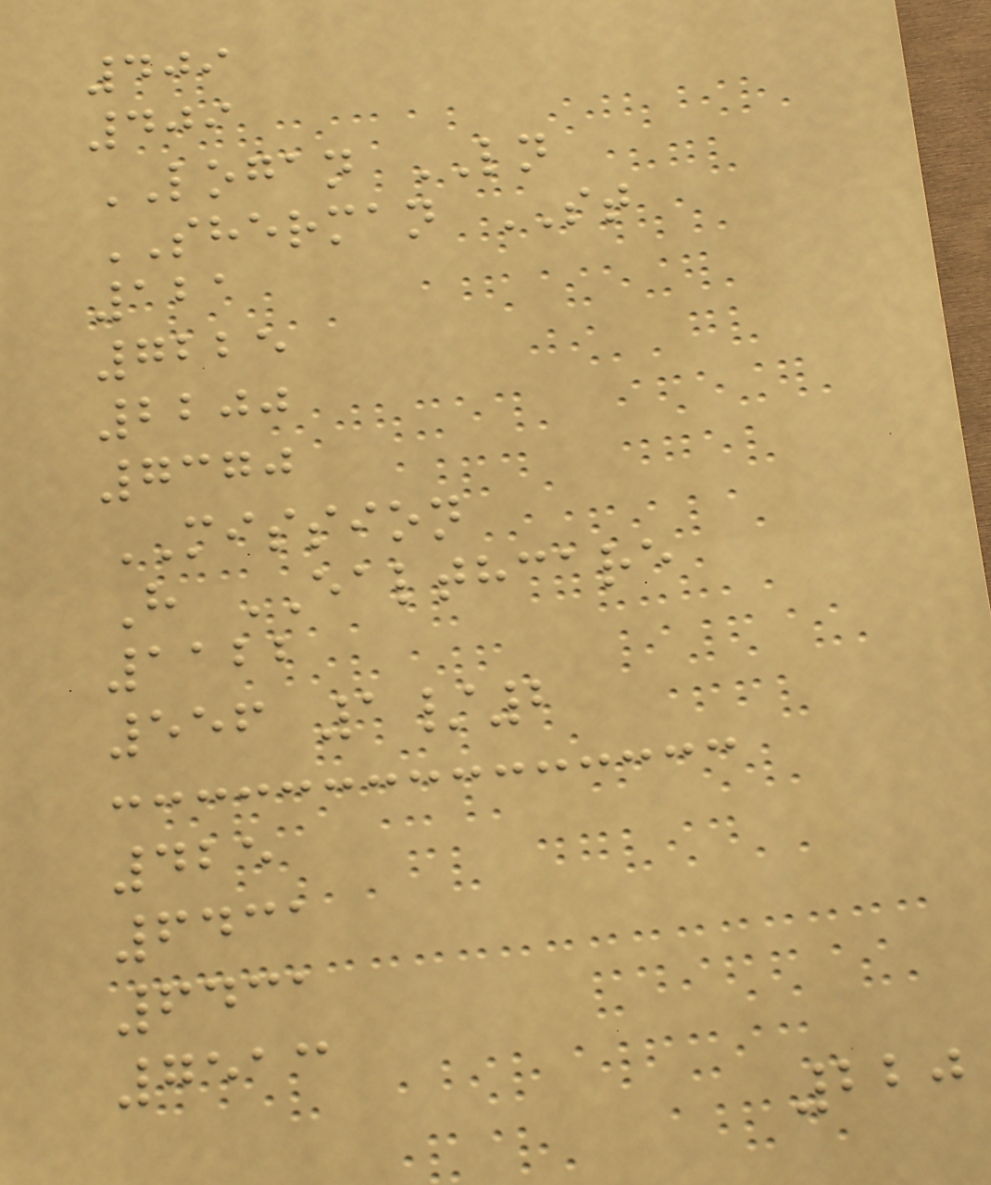409
409
LOGAN LN
SHERMAN ST
121
7225
2200
7370
MISSION
H EALTHCARE
1122
556 1/2
425
6431
6431
7513
220
